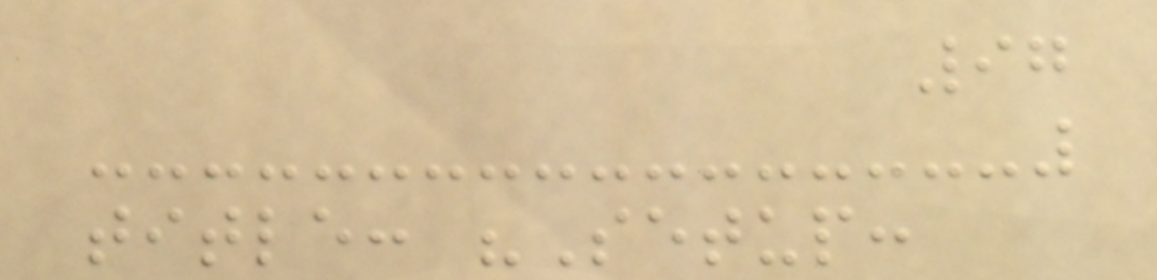97
title: "Setup:
